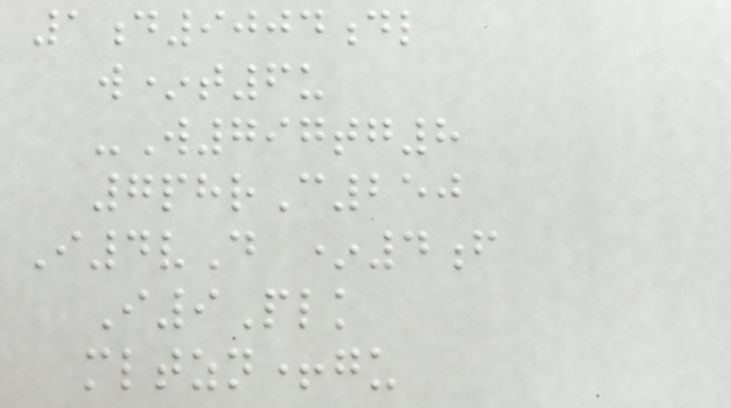1d9004dl
w*t6u
-W797tg8
7phrC250
I4vD *4f
I9Plk
mltzn+gu
